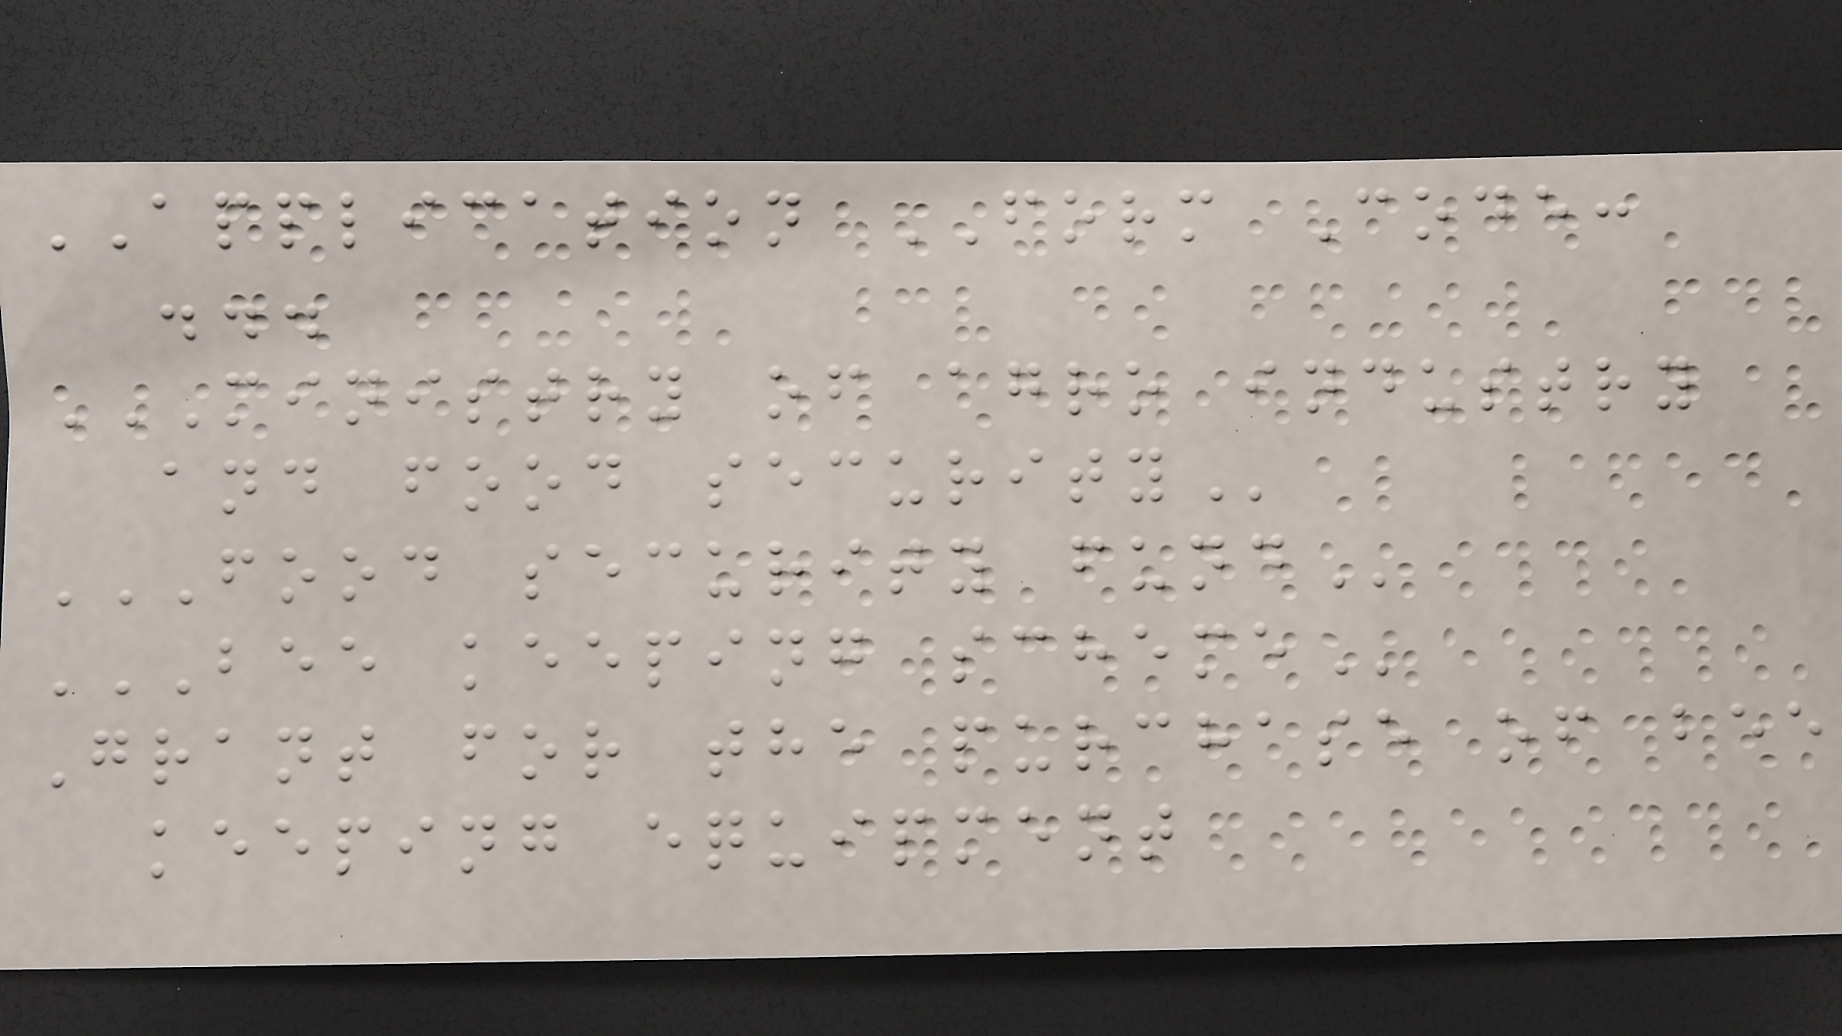APPLICATION FORM Code:
...
MINISTRY OF AGRO INDUSTRY
AND FOOD SECURITY
FOOD SECURITY FUND
BEE KEEPING SCHEME
Grant for the purchase of bee
keeping equipment
